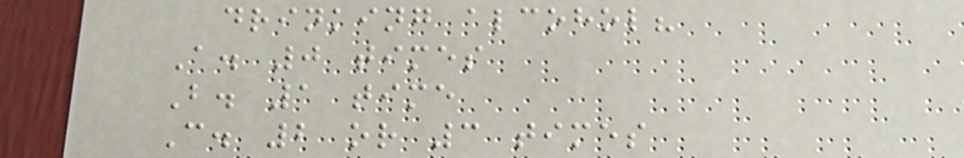drinking alcohol?
A. 0 times
B. 1 time
C. 2 or 3 times
